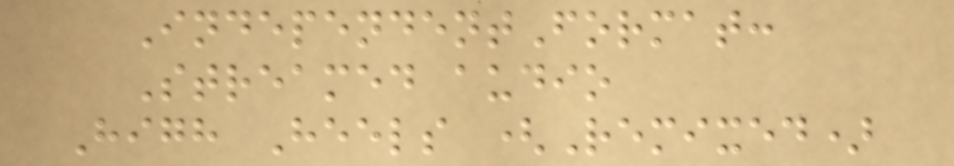IndependentFormat:
Streamed audio
High Heels (Remixed)
